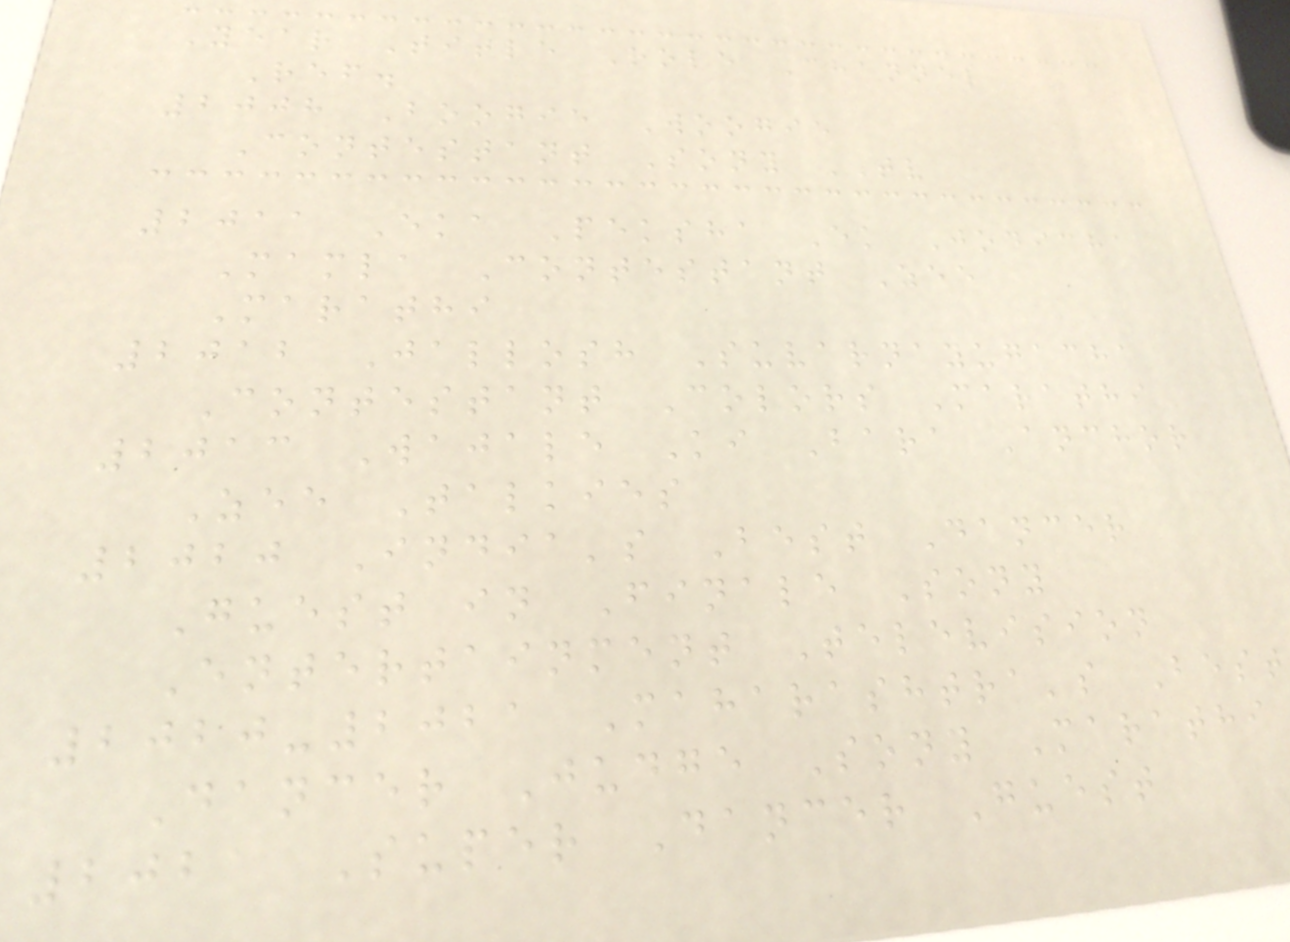Year Title Role Channel
Ref.
2008 Boogie Woogie
Contestant Sony TV
2011 Eka Peksha Ek Jodicha
Mamla Contestant Zee
Marathi
2012 Jallosh Suvarnayugacha
Contestant Colors Marathi
2013 Wajale Ki Bara Anchor
Zee Talkies
2020 India's Best Dancer
Guest in Finale Sony
Entertainment Television
2020-2021 Maharashtra's Best
Dancer Judge Sony Marathi
2021 Super Dancer Guest
